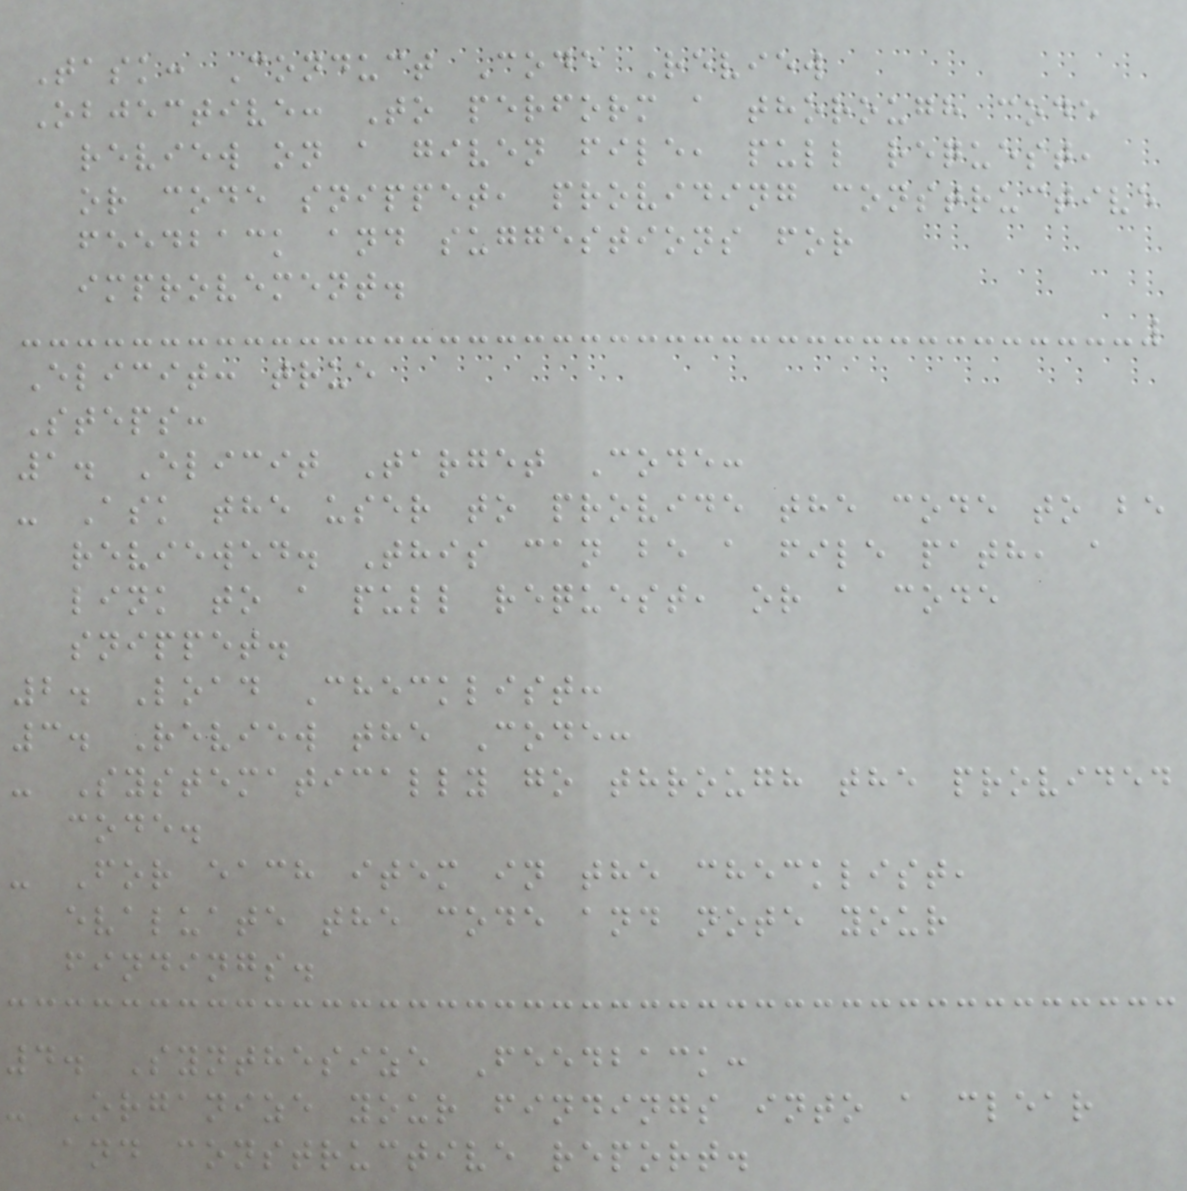Task: Conduct Code Review
Objective: To perform a thorough code
review on a given file, pull request,
or code snippet, providing constructive
feedback and suggestions for
improvement.
Elicit: true
Steps:
1. Elicit Target Code:
- Ask the user to provide the code to be
reviewed. This can be a file path, a
link to a pull request, or a code
snippet.
2. Load Checklist:
3. Review the Code:
- Systematically go through the provided
code.
- For each item in the checklist,
evaluate the code and note your
findings.
4. Synthesize Feedback:
- Organize your findings into a clear
and constructive report.
